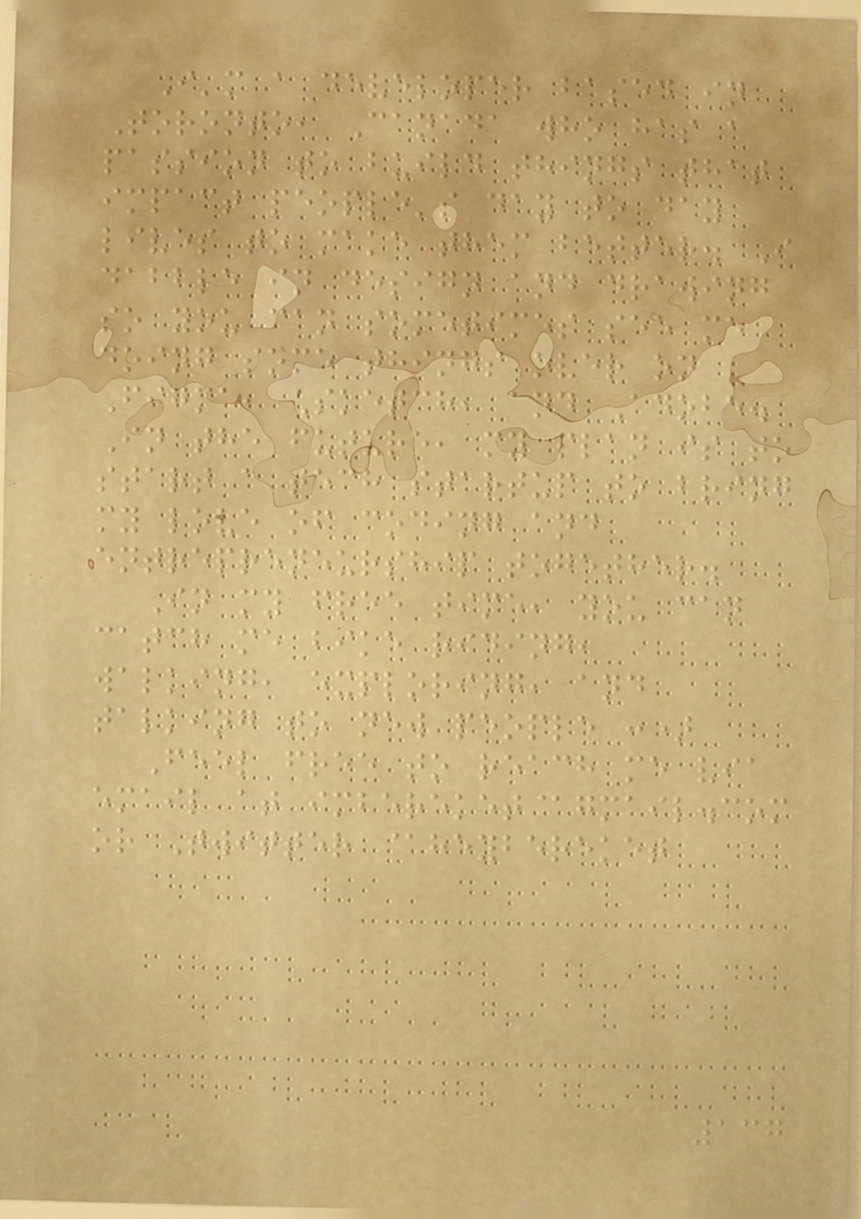I'm a developer based in
Toronto, Canada who has a
passion to build things that
impact people's day to day
lives to make them better. I
dabble in design and drawing
so you can sometimes see me
doing some things over on
Figma, Sketch, and Adobe.
In the future, my plan is to
start a tech startup to bring
my love of coding and
entrepreneurship together.
In my free time, you can
catch me bike riding,
walking, exploring, and
talking to new people :)
Feel free to reach me via
email at imbereket@gmail.com
or Twitter @heybereket
137
